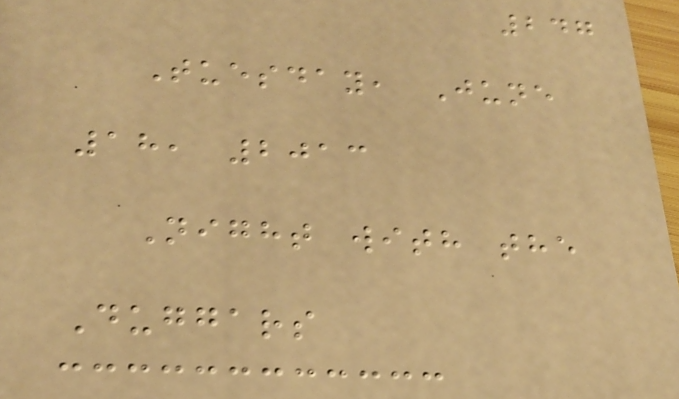247
Tuesday, June
18, 2013
Night with the
Duggars
